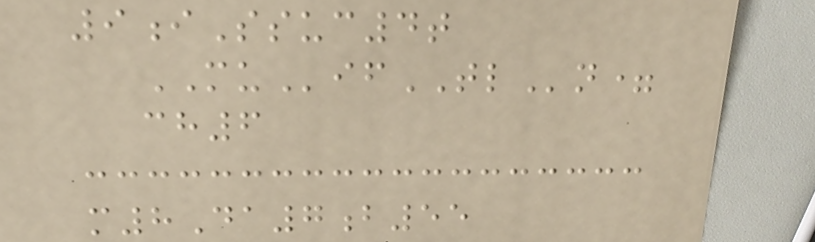9iSsuc4t
MUifTLn=
ch6
m8Da7b55
